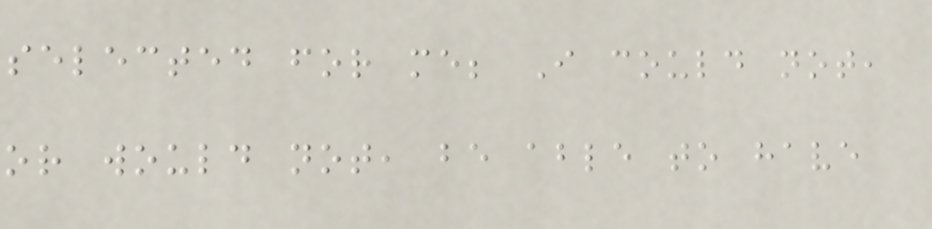selected for me; I could not,
or would not, be able to have
